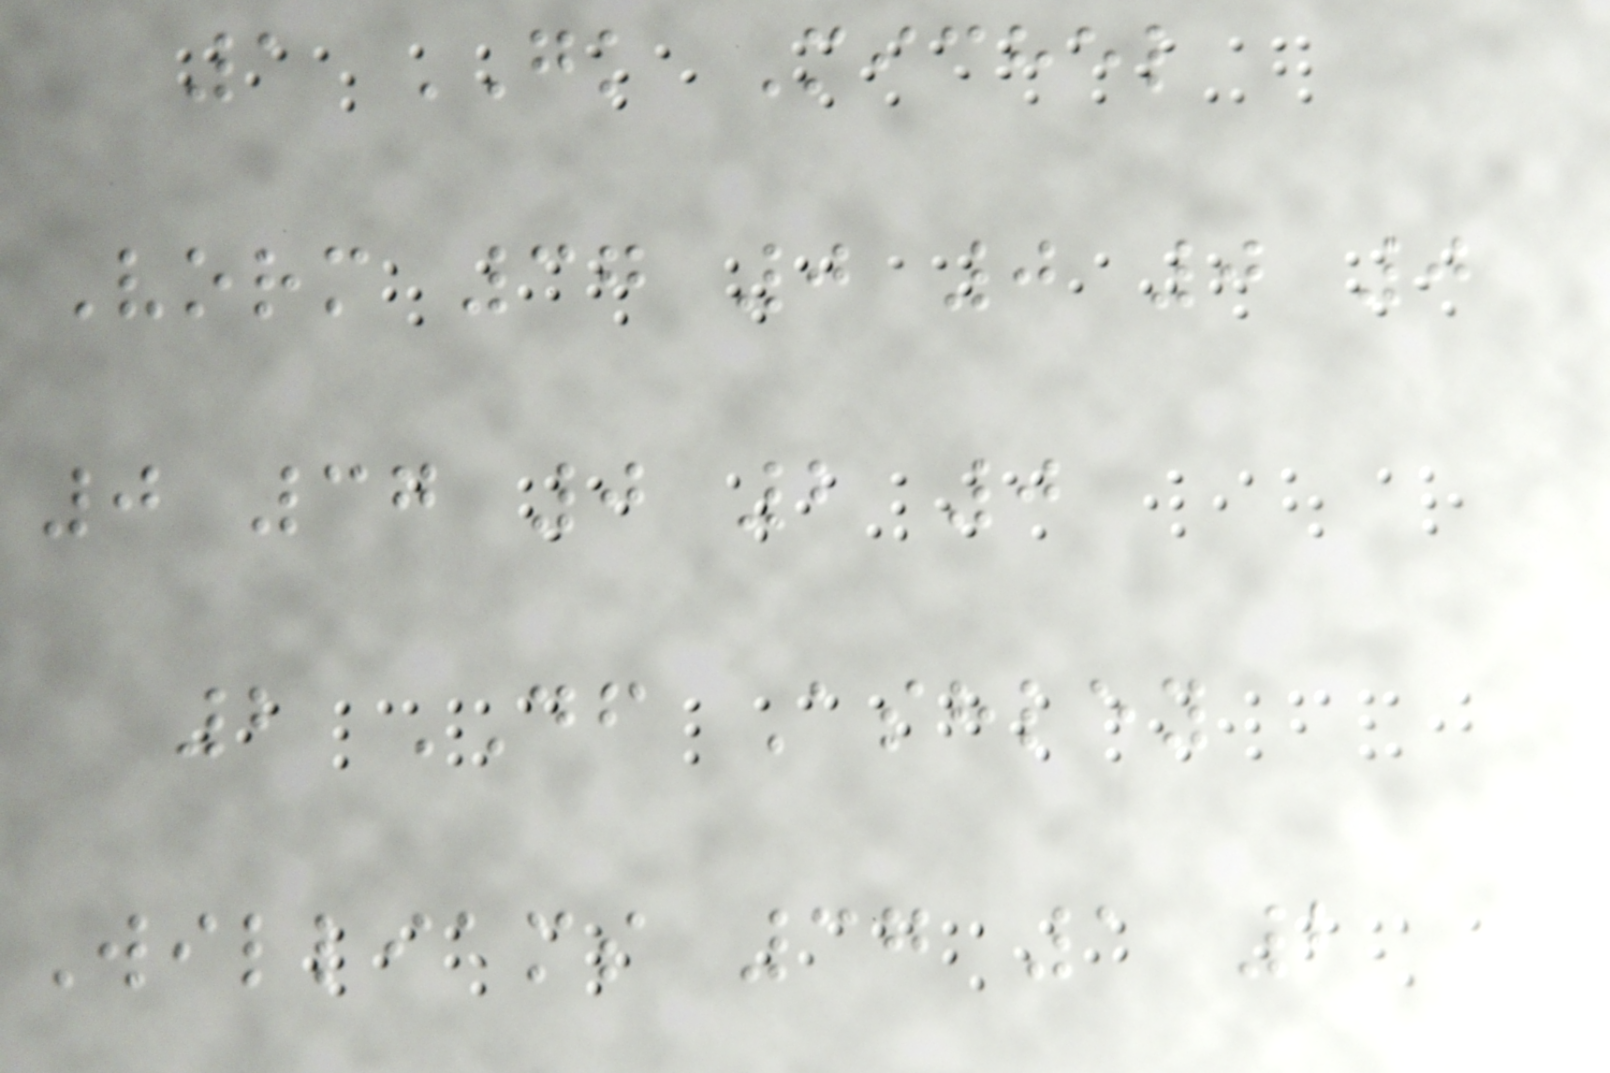1 GK Michel
Vorm 37 0 0 0 0
0 37 0 2 0
2 DF Ashley
Williams 37 1 2
